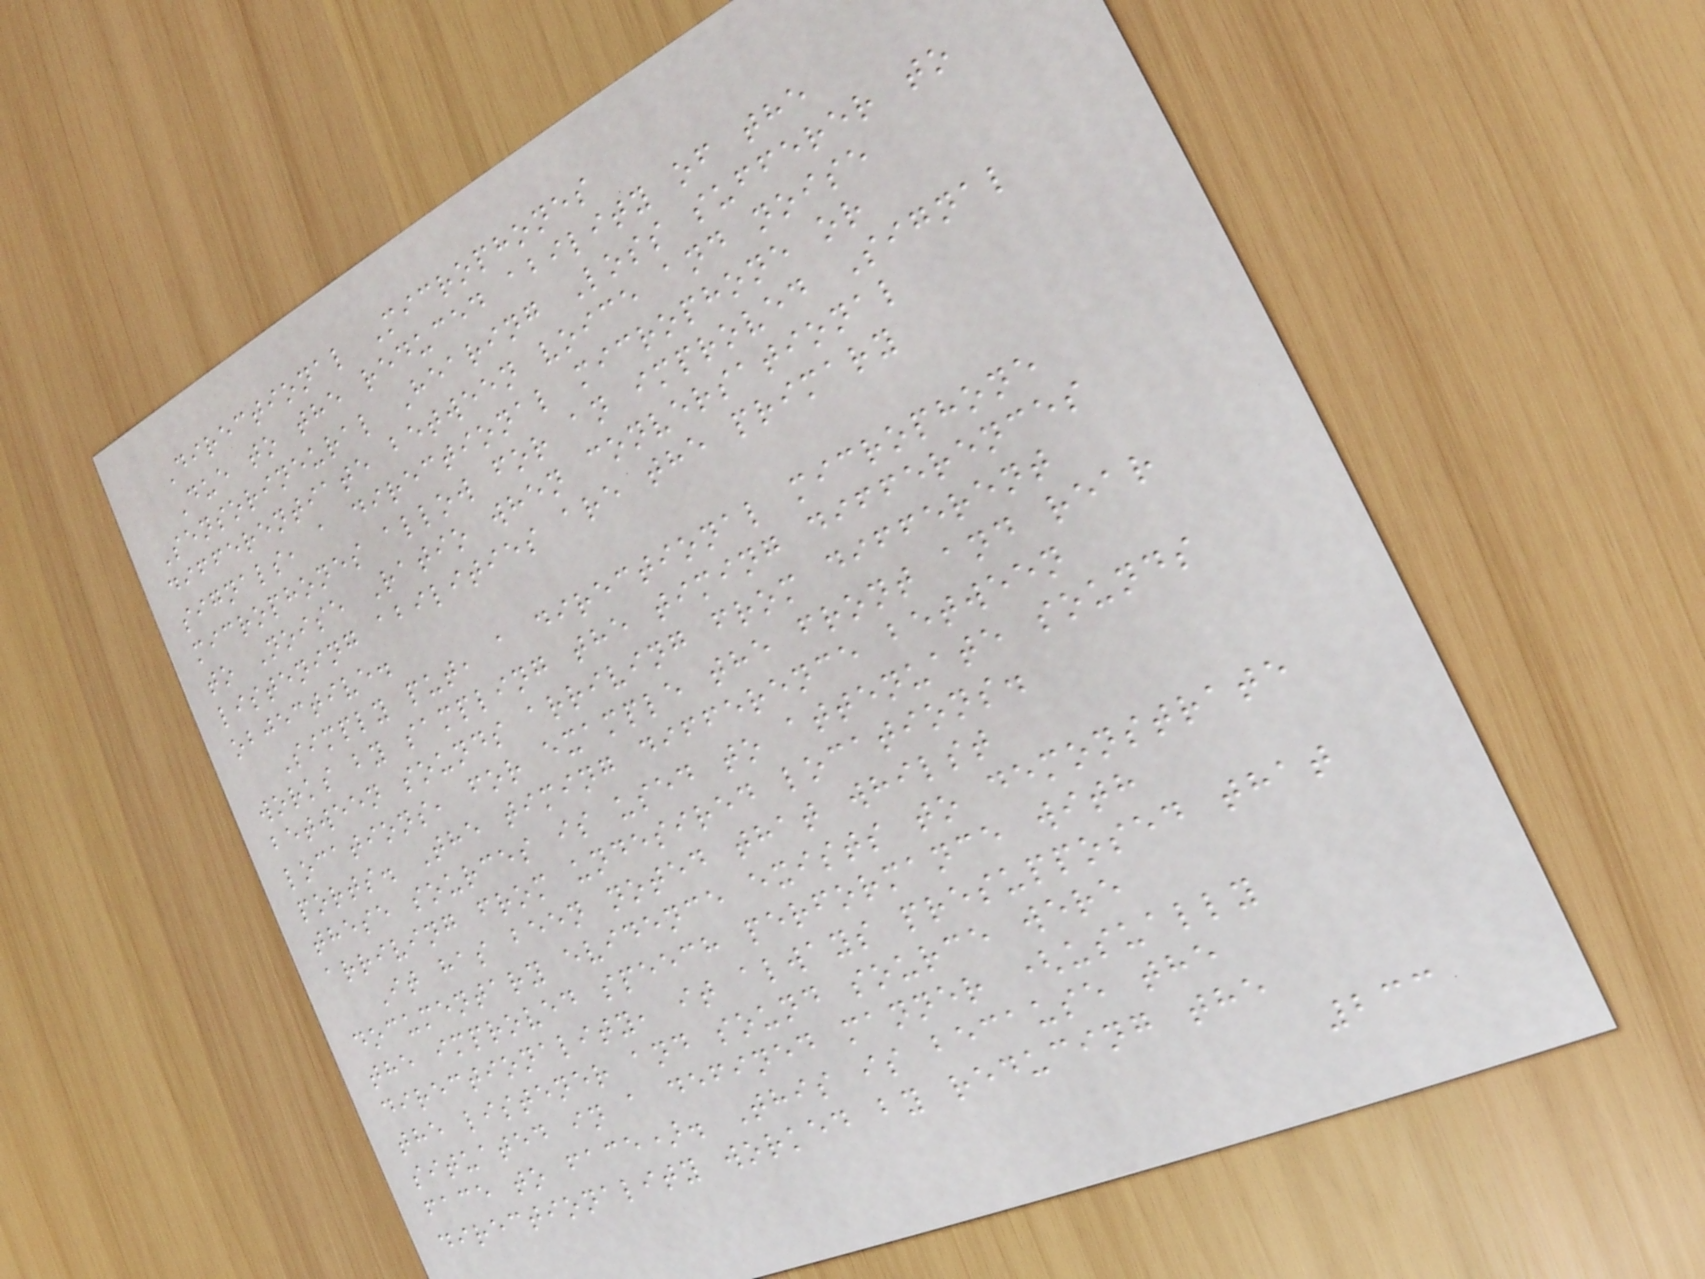Directional Microphones
Due to the reduced ability of the
Sensorineural Hearing Loss sufferer to
differentiate between voice and noise
signals, a directional microphone or
microphones allow for an improved Signal
to Noise Ratio when conversational
listening abilities are the primary
objective.
Simply put, a directional microphone
works by sampling the timing differences
between sounds arriving from different
locations, for example the front and rear
ports. The timing difference between
these sources is used to attenuate sounds
arriving from undesired locations.
It has been noted that whilst
documentary evidence exists to demonstrate
the improved speech performance with
directionality, it always presupposed that
the listener and sound source were
situated in a defined manner (usually
face to face). This is because the
directionality worked by reducing the
233
